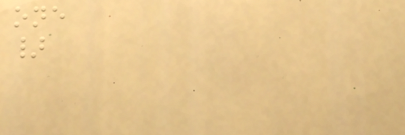one
}
